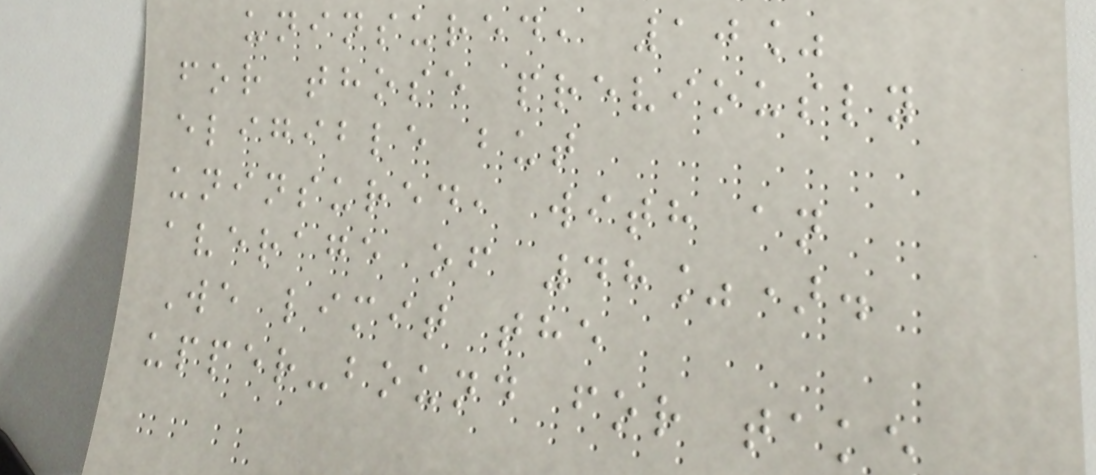uninsured, 10%
for those previously
eligible but
uninsured, with an
average of 48%).
We limit the
upper-bound for take
